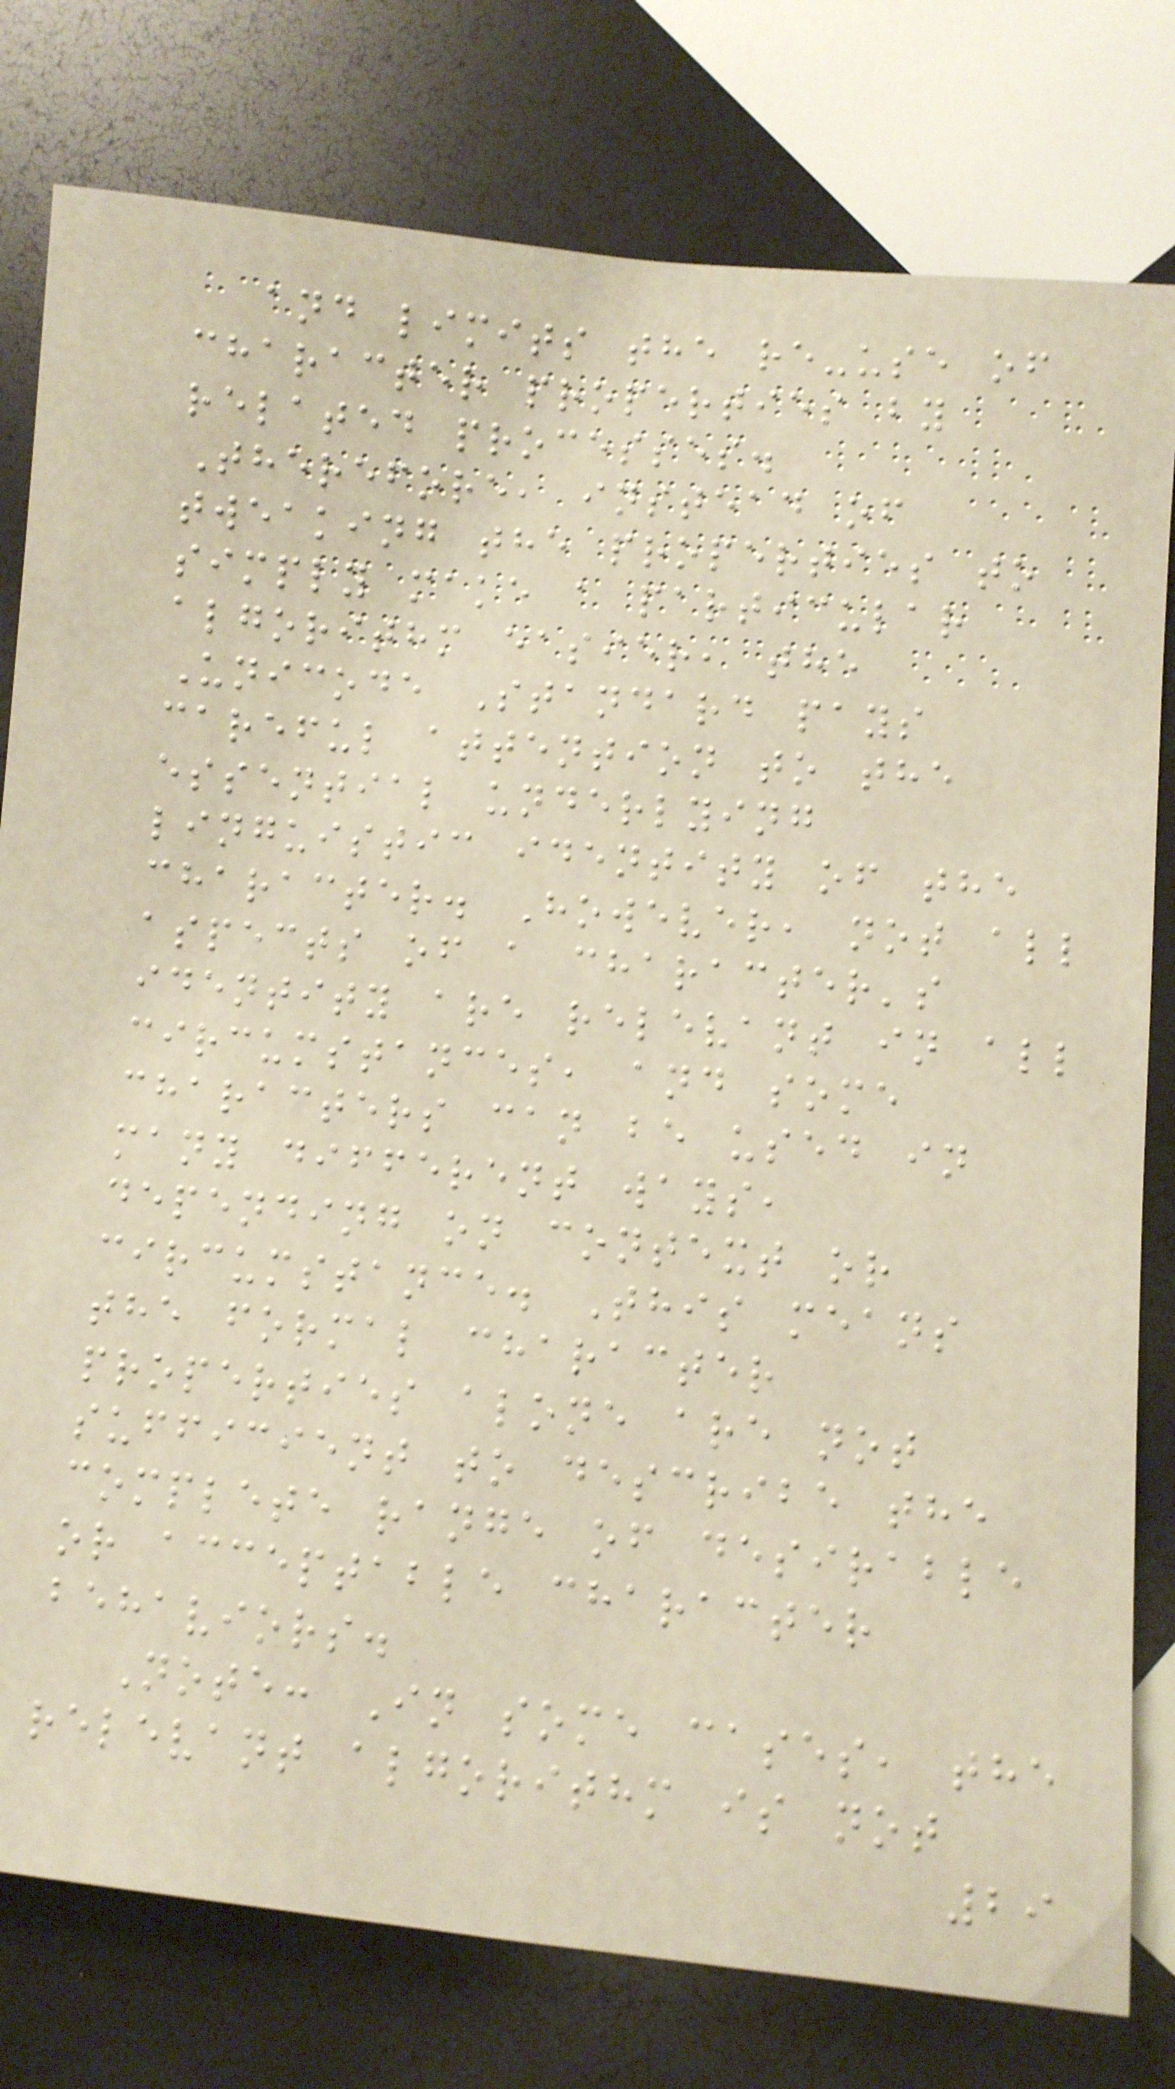and limits the re-use of
character properties by
related processes.
Therefore, instead of
tweaking the properties to
simply make a particular
algorithm easier, the
Unicode Standard pays
careful attention to the
essential underlying
linguistic identity of the
character. However, not all
aspects of a character's
identity are relevant in all
circumstances, and some
characters can be used in
many different ways,
depending on context or
circumstance. This means
the formal character
properties alone are not
sufficient to describe the
complete range of desirable
or acceptable character
behaviors.
Note: In some cases, the
relevant algorithm is not
29
